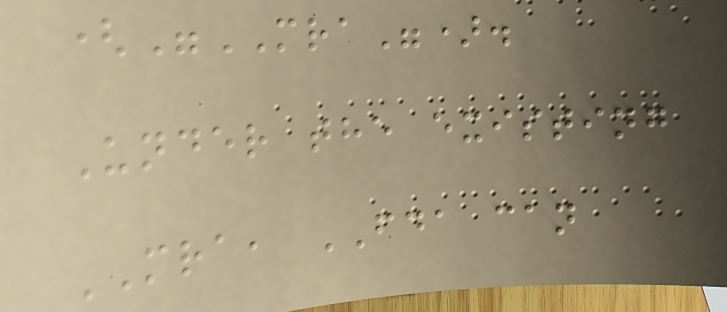("MRA").
Under the existing
MRA, FDA can
